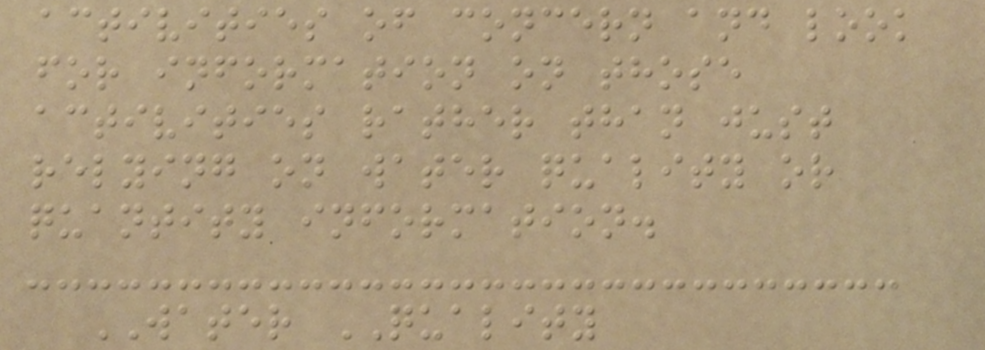activities of concern and look
for information on those
activities rather than just
relying on water quality or
quantity information.
WATER QUALITY
